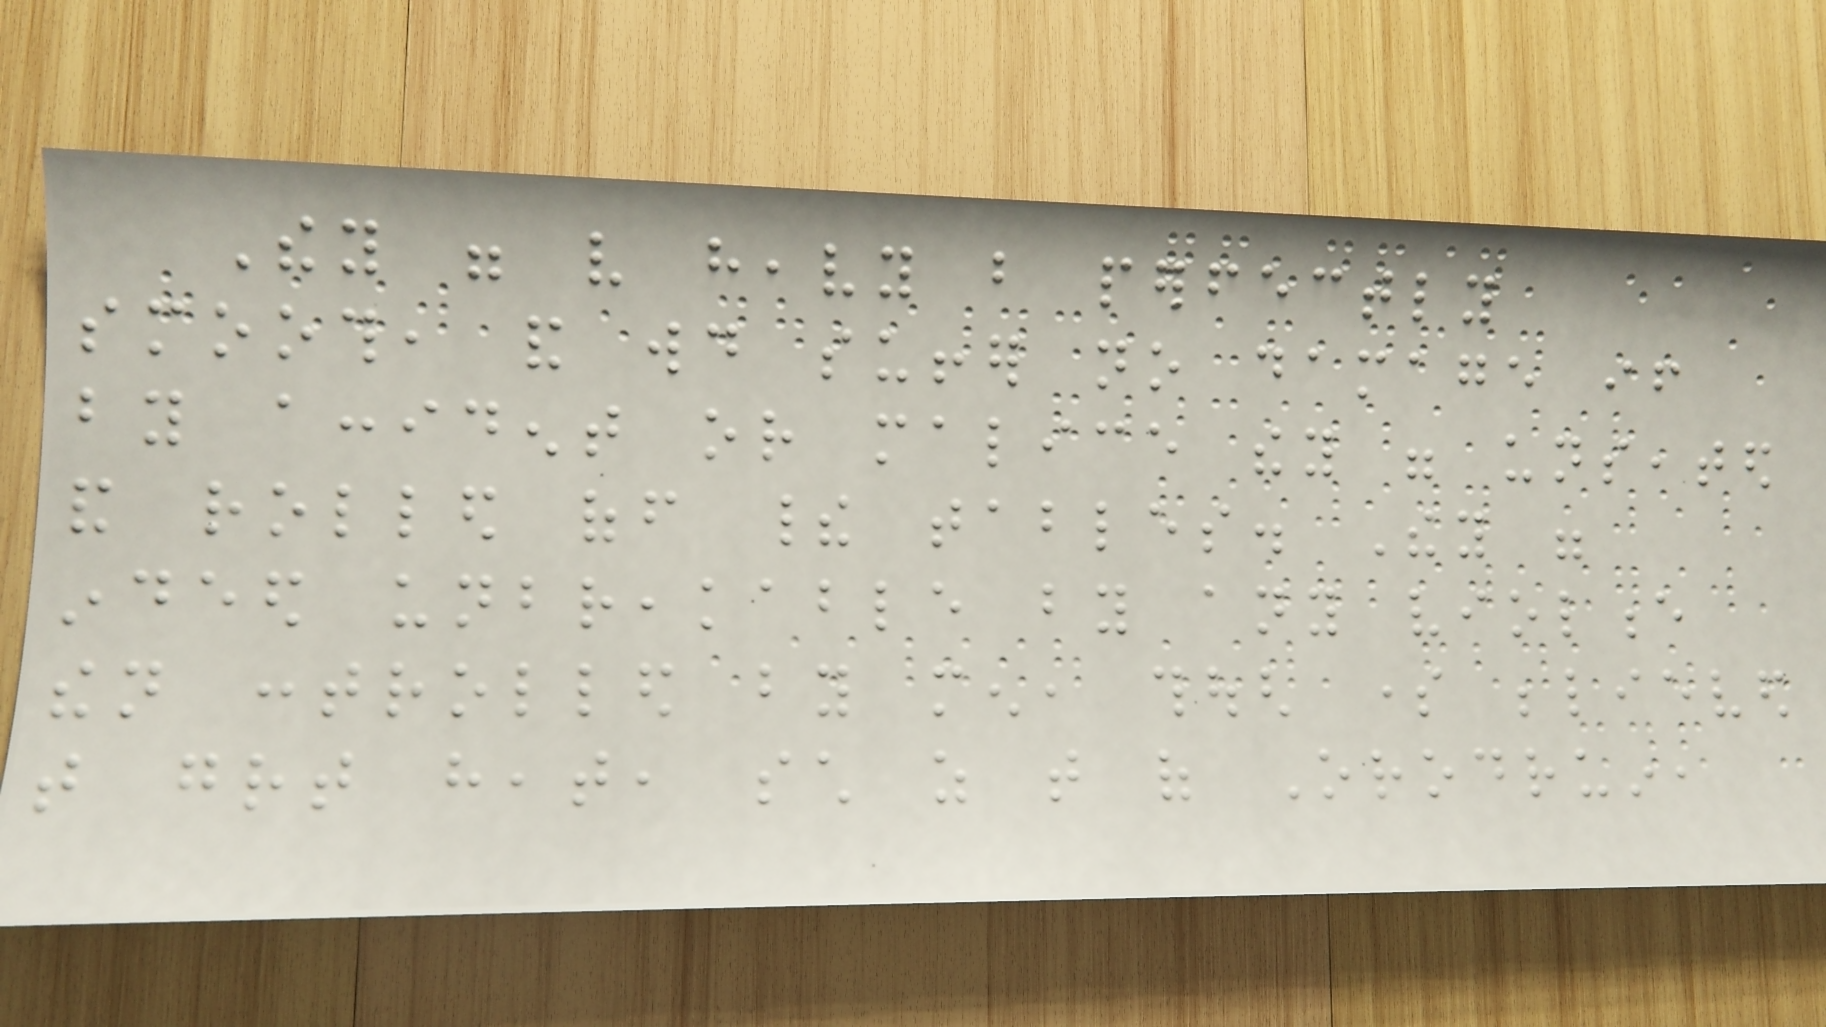They were very heavy but perfectly
smooth, and would suffer no damage if
by accident or malice they were unseated
and rolled off their tables. They were
indeed unbreakable by any violence
then controlled by men, though some believed
that great heat, such as that of Orodruin,
